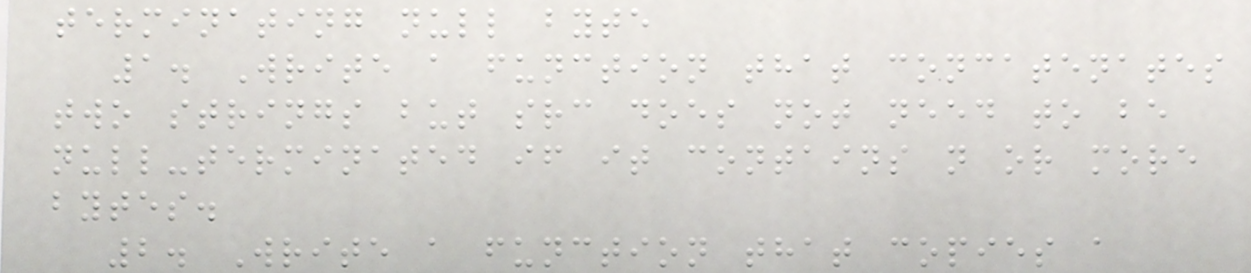terminating null byte
1. Write a function that concatenates
two strings but src does not need to be
null-terminated if it contains n or more
bytes.
2. Write a function that copies a
